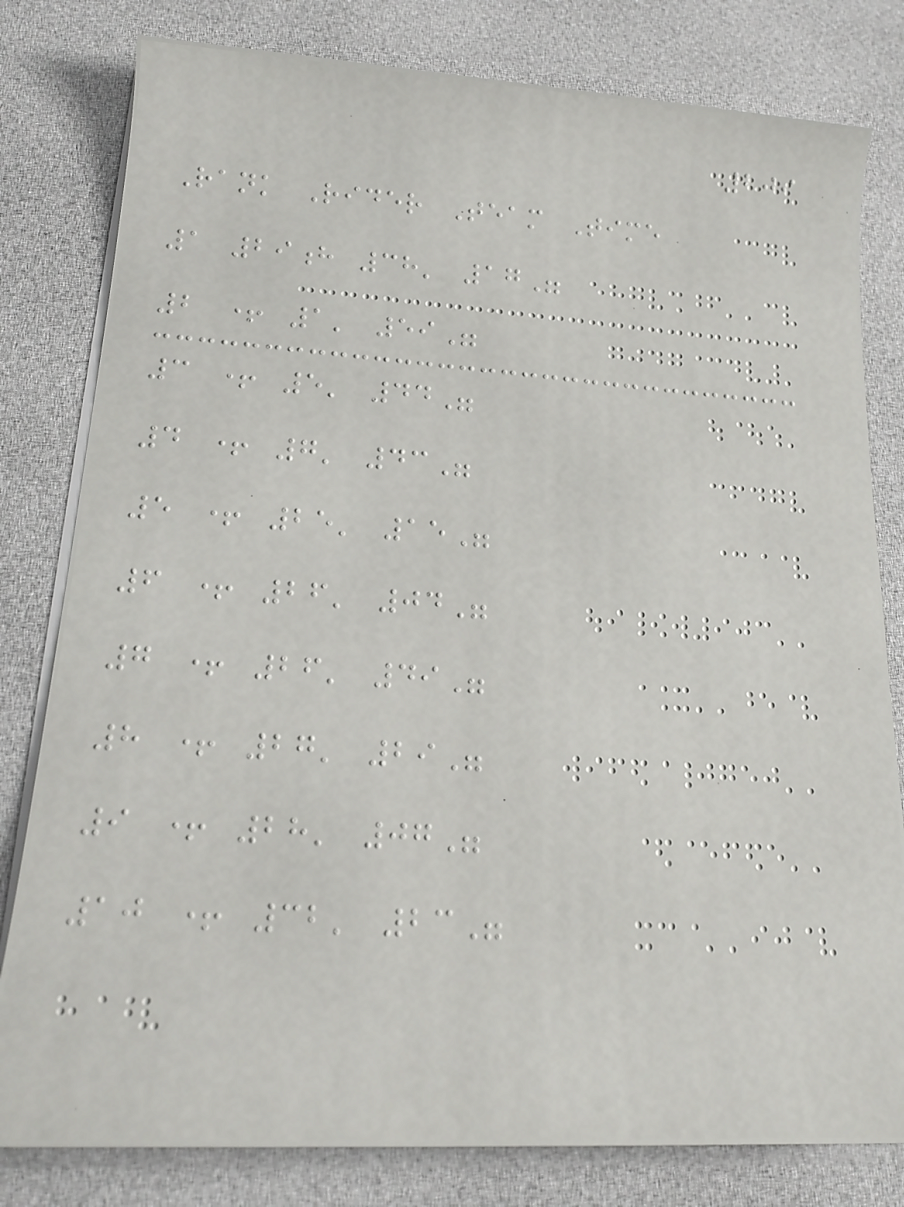209
Rank Rider Team Time
1 29h 38' 17"
2 + 1' 59"
3 + 5' 44"
4 + 7' 43"
5 + 25' 15"
6 + 26' 04"
7 + 26' 49"
8 + 27' 29"
9 + 28' 07"
10 + 32' 23"
